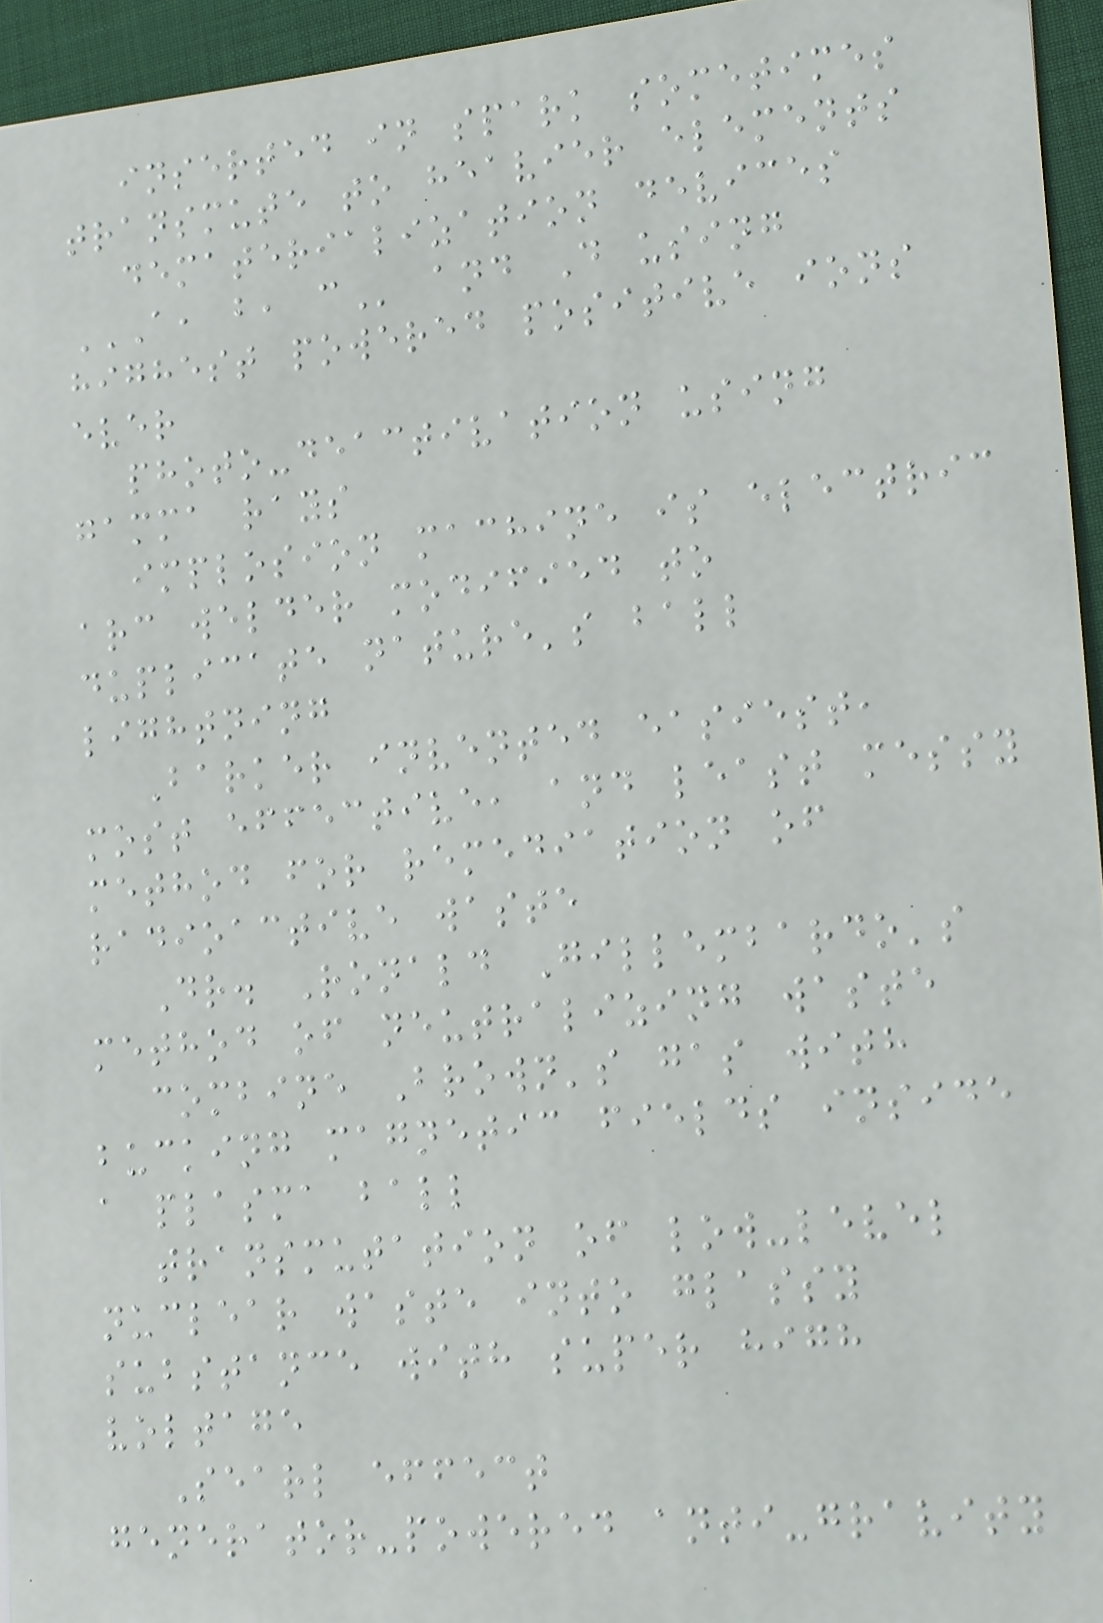inserted in spark sometimes
transmute to heavier elements
dematerialization devices
A, B, C and D using
highest powered positive ions
ever
photo-deactivation using
gamma rays
implosion machine is electric
arc welder modified to
duplicate nature's ball
lightning
Barker invented easiest,
most effective, and least messy
method for remediation of
radioactive waste
Dr. Ronald Gillembardo's
method of neutralizing waste
combine Brown's gas with
bucking magnetic fields inside
a plasma ball
transmutation of low-level
nuclear waste into glassy
substance with super high
voltage
Searl effect
generator-powered anti-gravity
